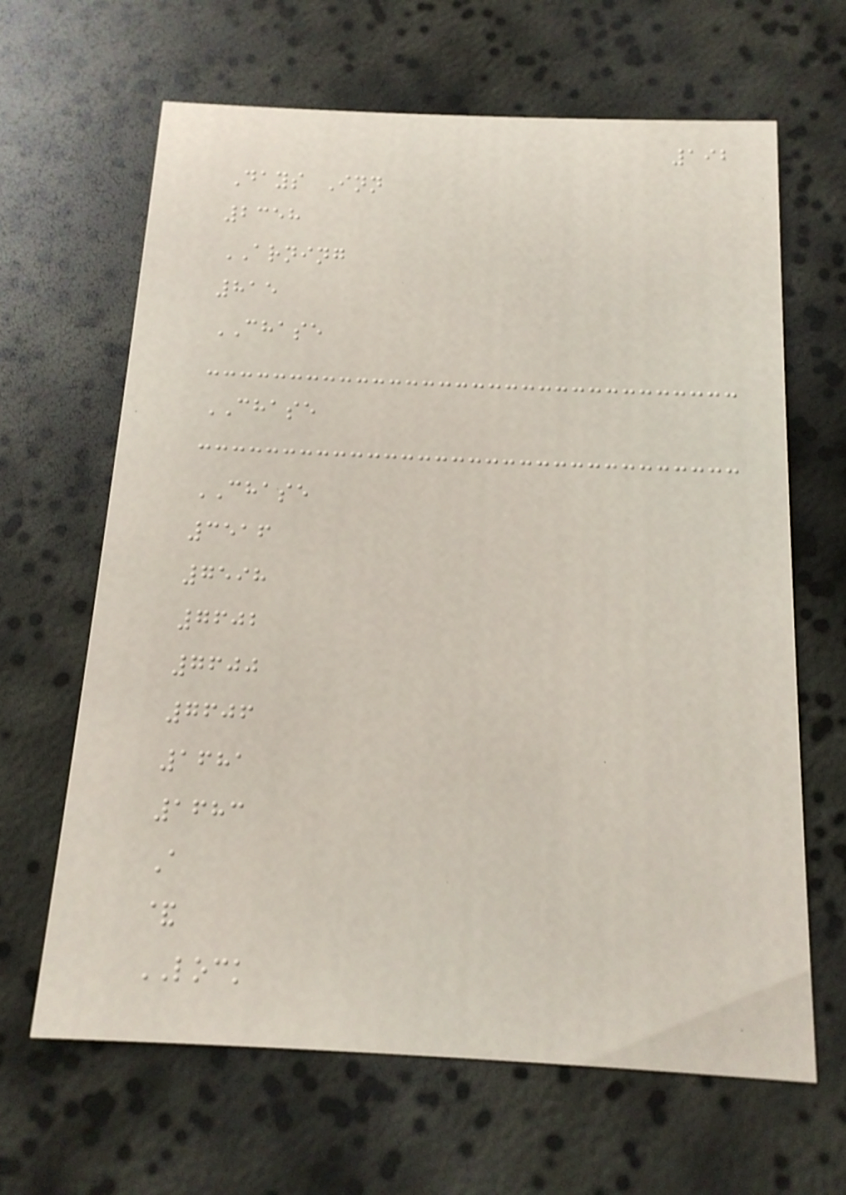192
Days Inn
2358
ARNING
815
CHASE
CHASE
CHASE
3516
7598
7602
7600
7606
1681
1683
A
&
LOCK
